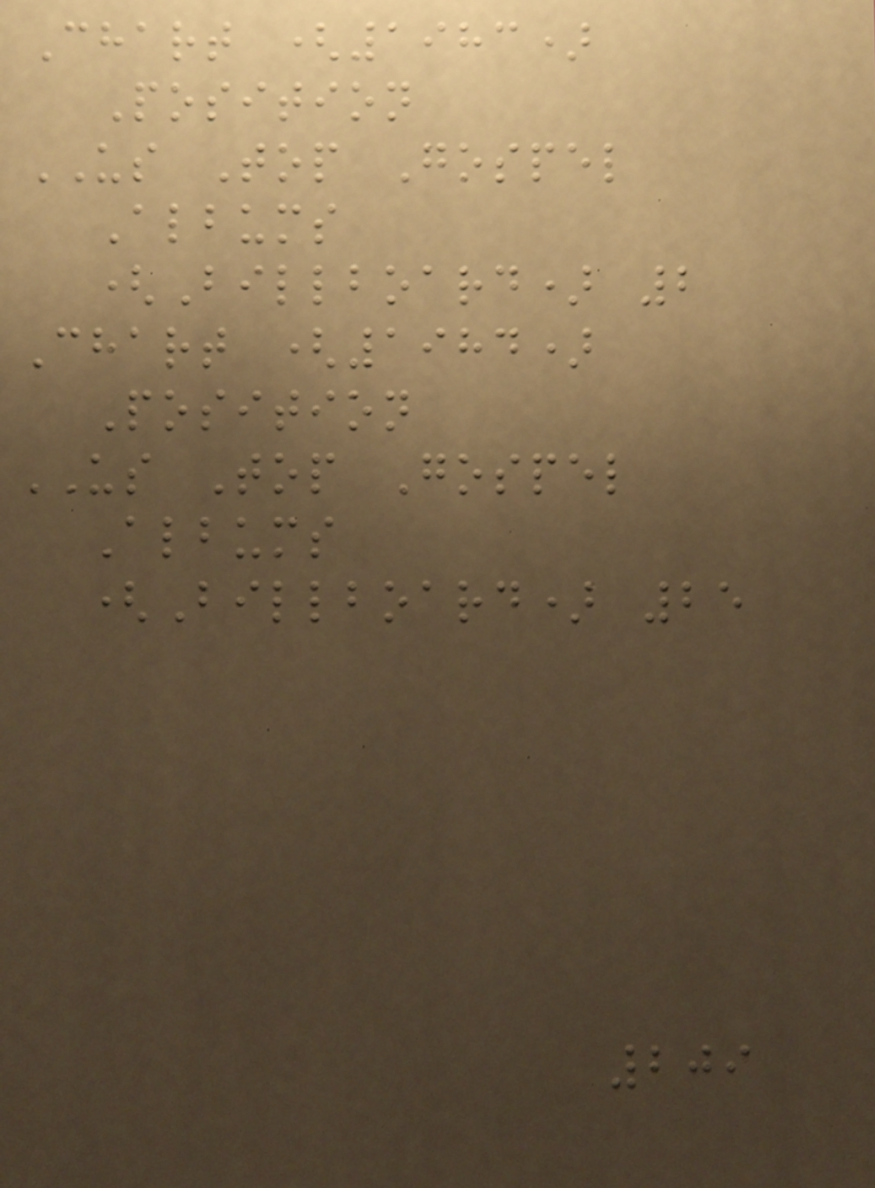Chart (1983)
Position
US Top Gospel
Albums
(Billboard) 2
Chart (1984)
Position
US Top Gospel
Albums
(Billboard) 25
209
